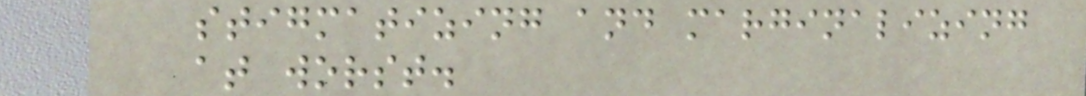stigmatizing and marginalizing
at worst.
